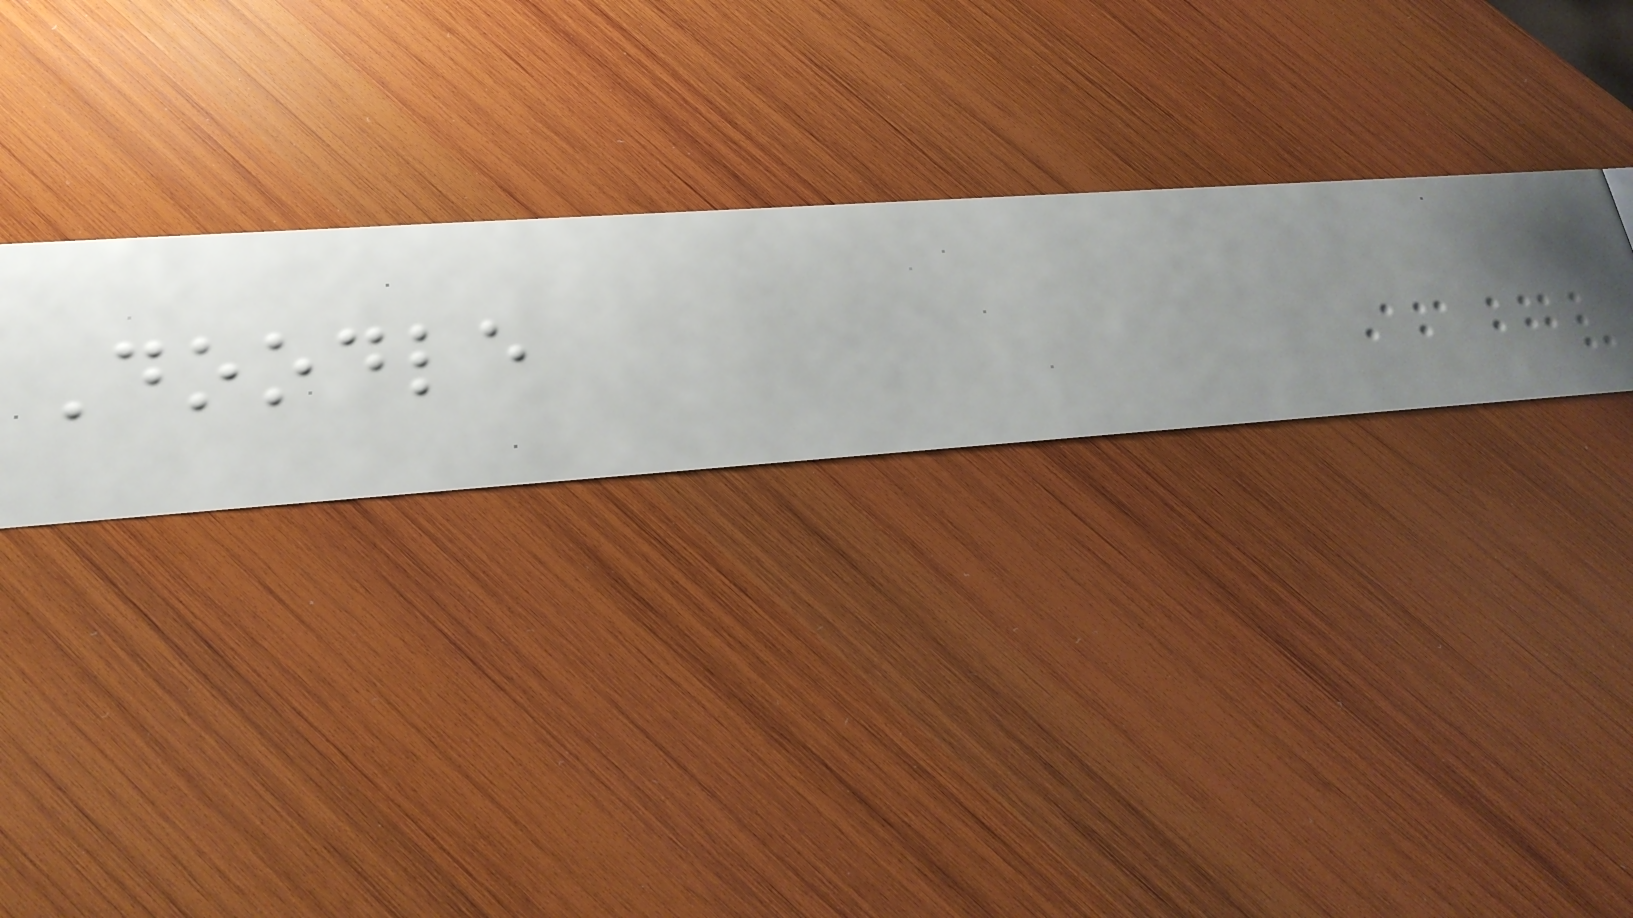Doodle
